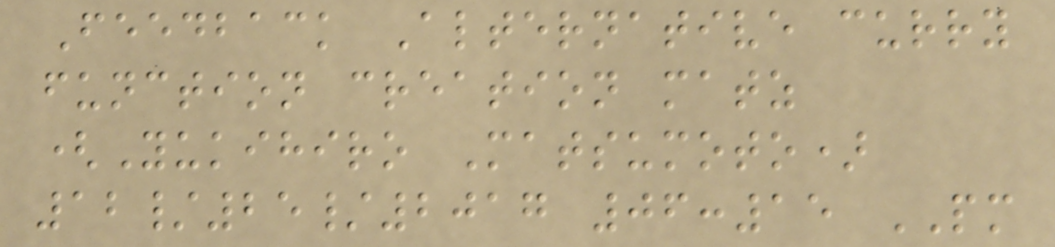Feedback Alternative curry
function creation matz
(Yukihiro Matsumoto)
12/25/2017 06:15 PM
